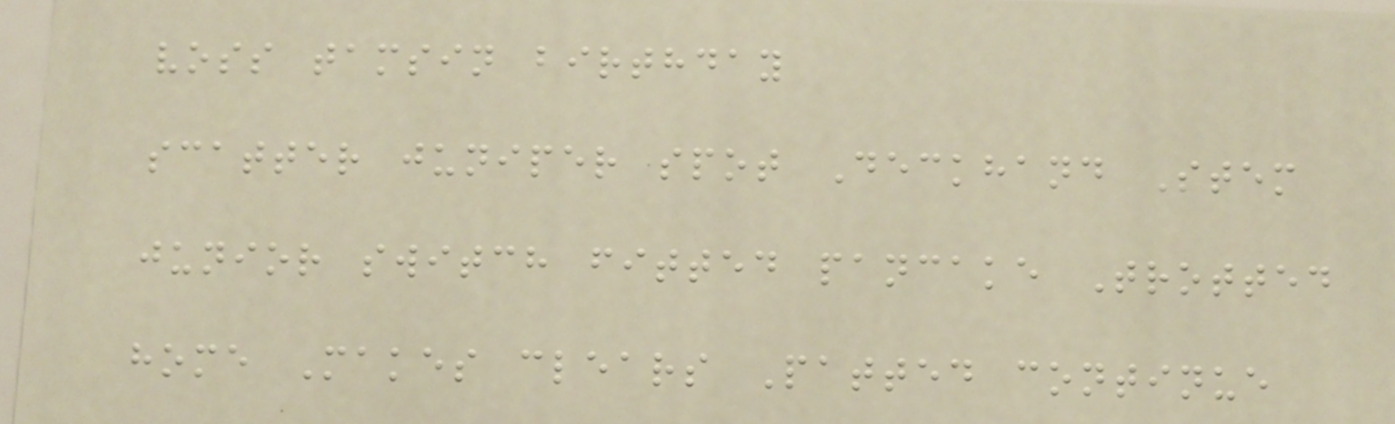voss tamsin birthday
scatter juniper spot Deckhand Stem
junior switch fitted pancake Trotted
home Makes clears Patted continue
